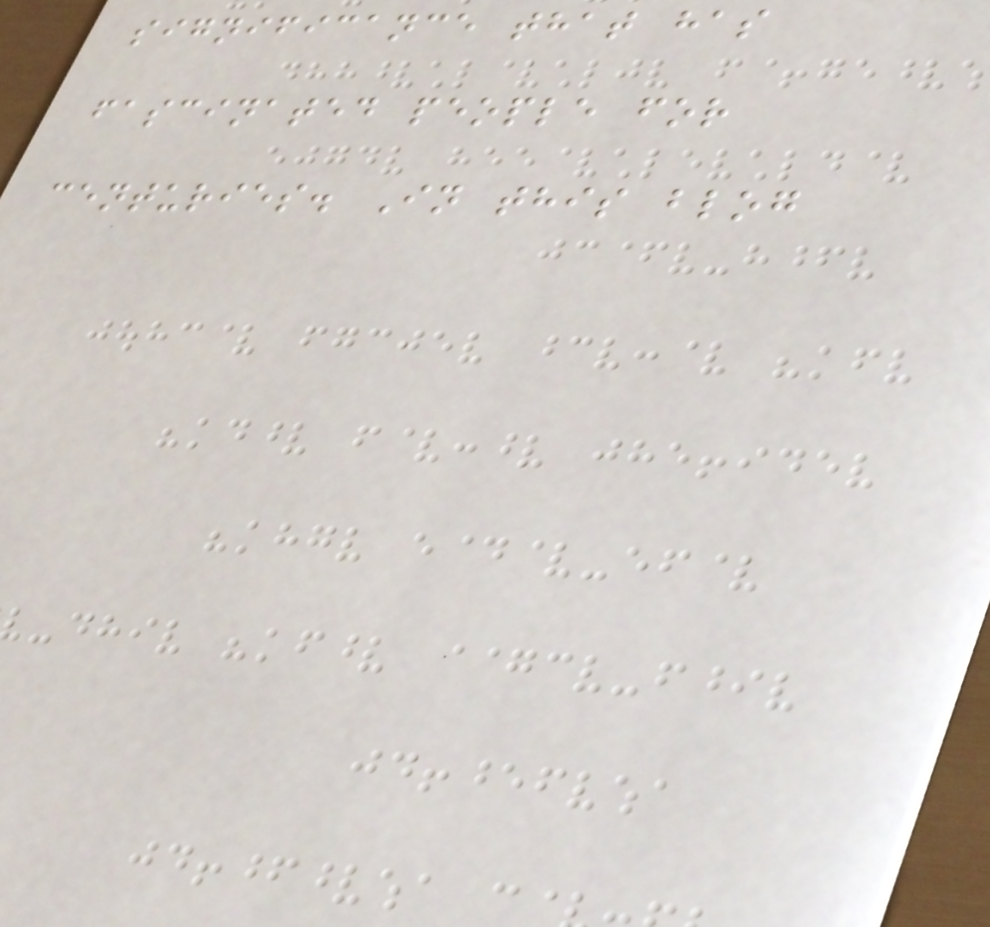significance that has
fascinated people for
centuries. In this blog
